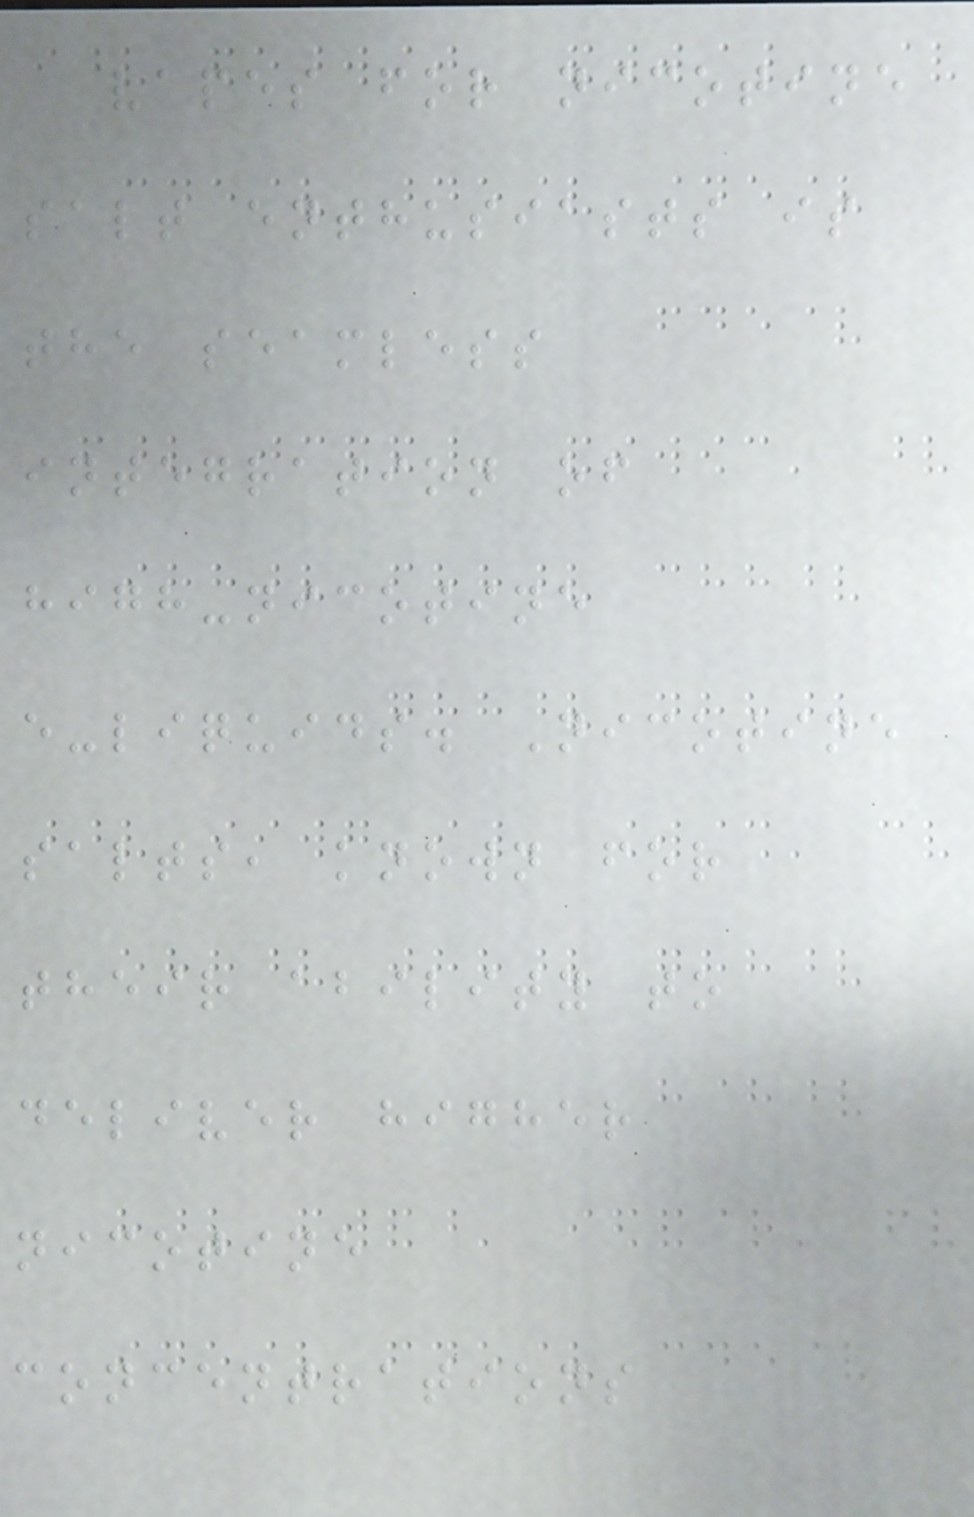vapes for nicotine
salt enthusiasts is
the seamless
integration of
high-nicotine
e-liquids. Nicotine
salts, known for
their ability to
deliver higher
nicotine
concentrations
